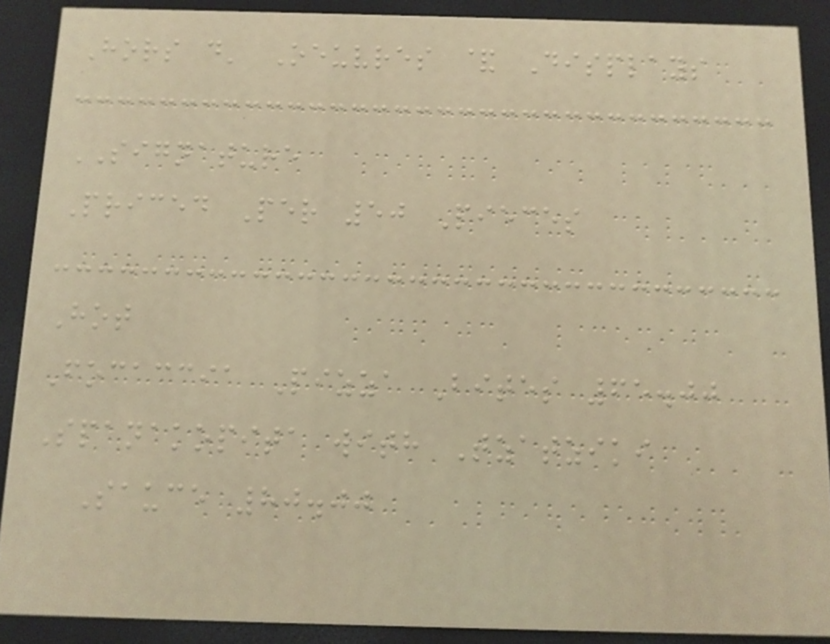Hors d' Oeuvres & Displays
SIGNATURE
Priced Per 50 Pieces
Hot
Focaccia Pizza Bites 65.00
Spanakopita with Tzatziki
Sauce 80.00
